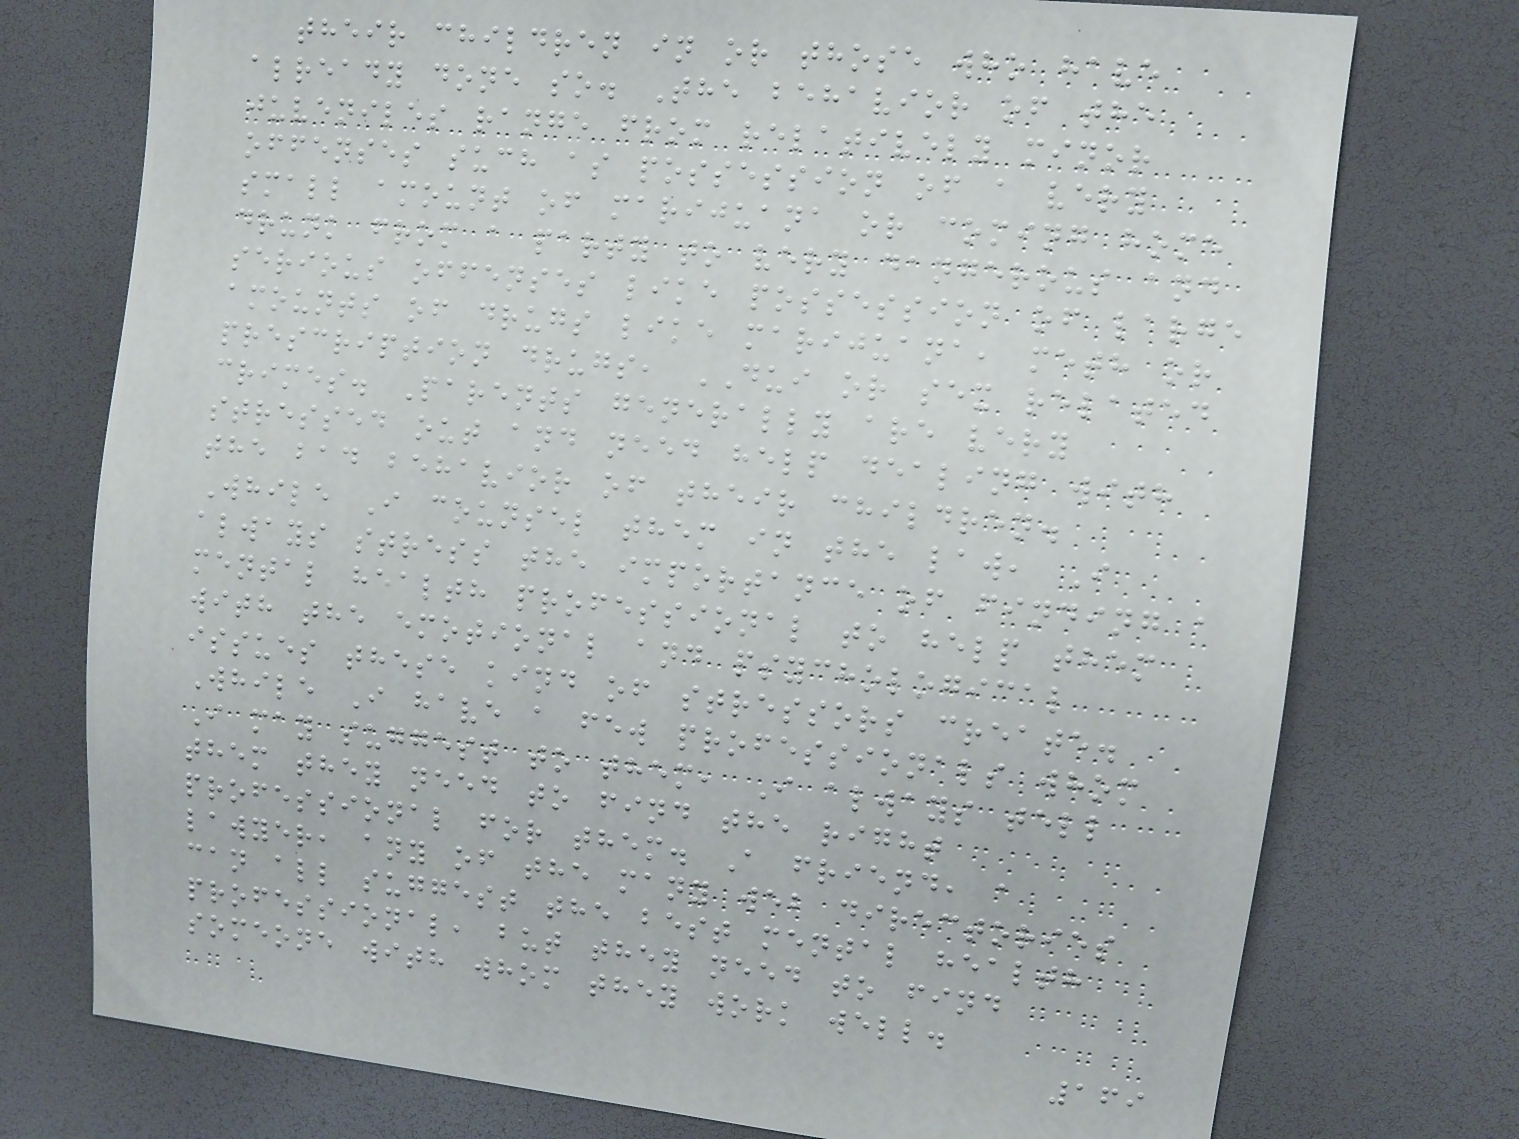their children in or those who have
already done so. The behavior of the
juveniles range from relatively minor
offenses such as possession of a very
small amount of marijuana or coming home
drunk from a party to very dangerous and
serious offenses like possession of large
amounts of drugs like marijuana, meth or
prescription drugs, DUI or sex related
crimes. Parents generally are very
stressed out and need help dealing with
the bad behavior of their children.
While I counsel them in the law, I
always stress the importance of finding a
mental health professional to help them
with the emotional and psychological
issues these kind of stressors create.
While I have a few professionals whom
I may suggest to them, I always tell
them they need to find the right
professional for them. A friend, a
lawyer, any of the many web directories
can all suggest the best mental health
professional, but they need to find
someone with whom they work well.
169
